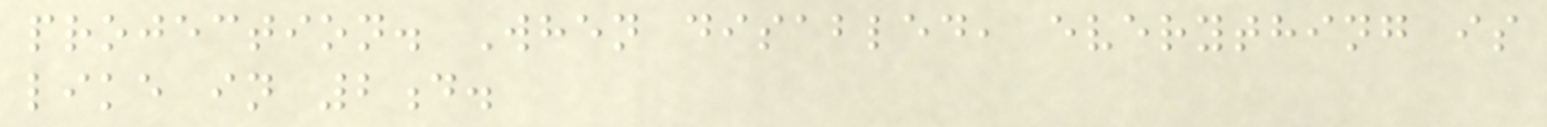projection. When disabled, everything is
like in 2d.
